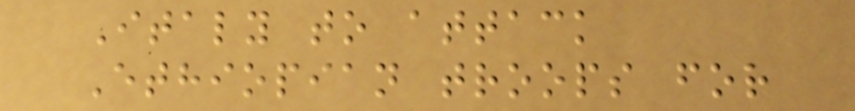Italy to attack
Ethiopian troops for
